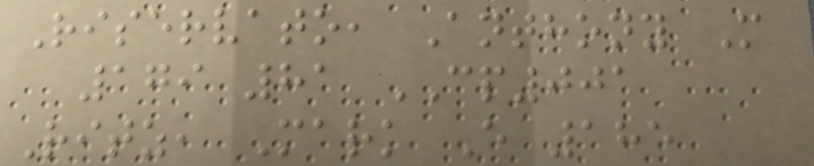Riservato, Anthony M
179 81 CP001
Ritz, Mark E 185
